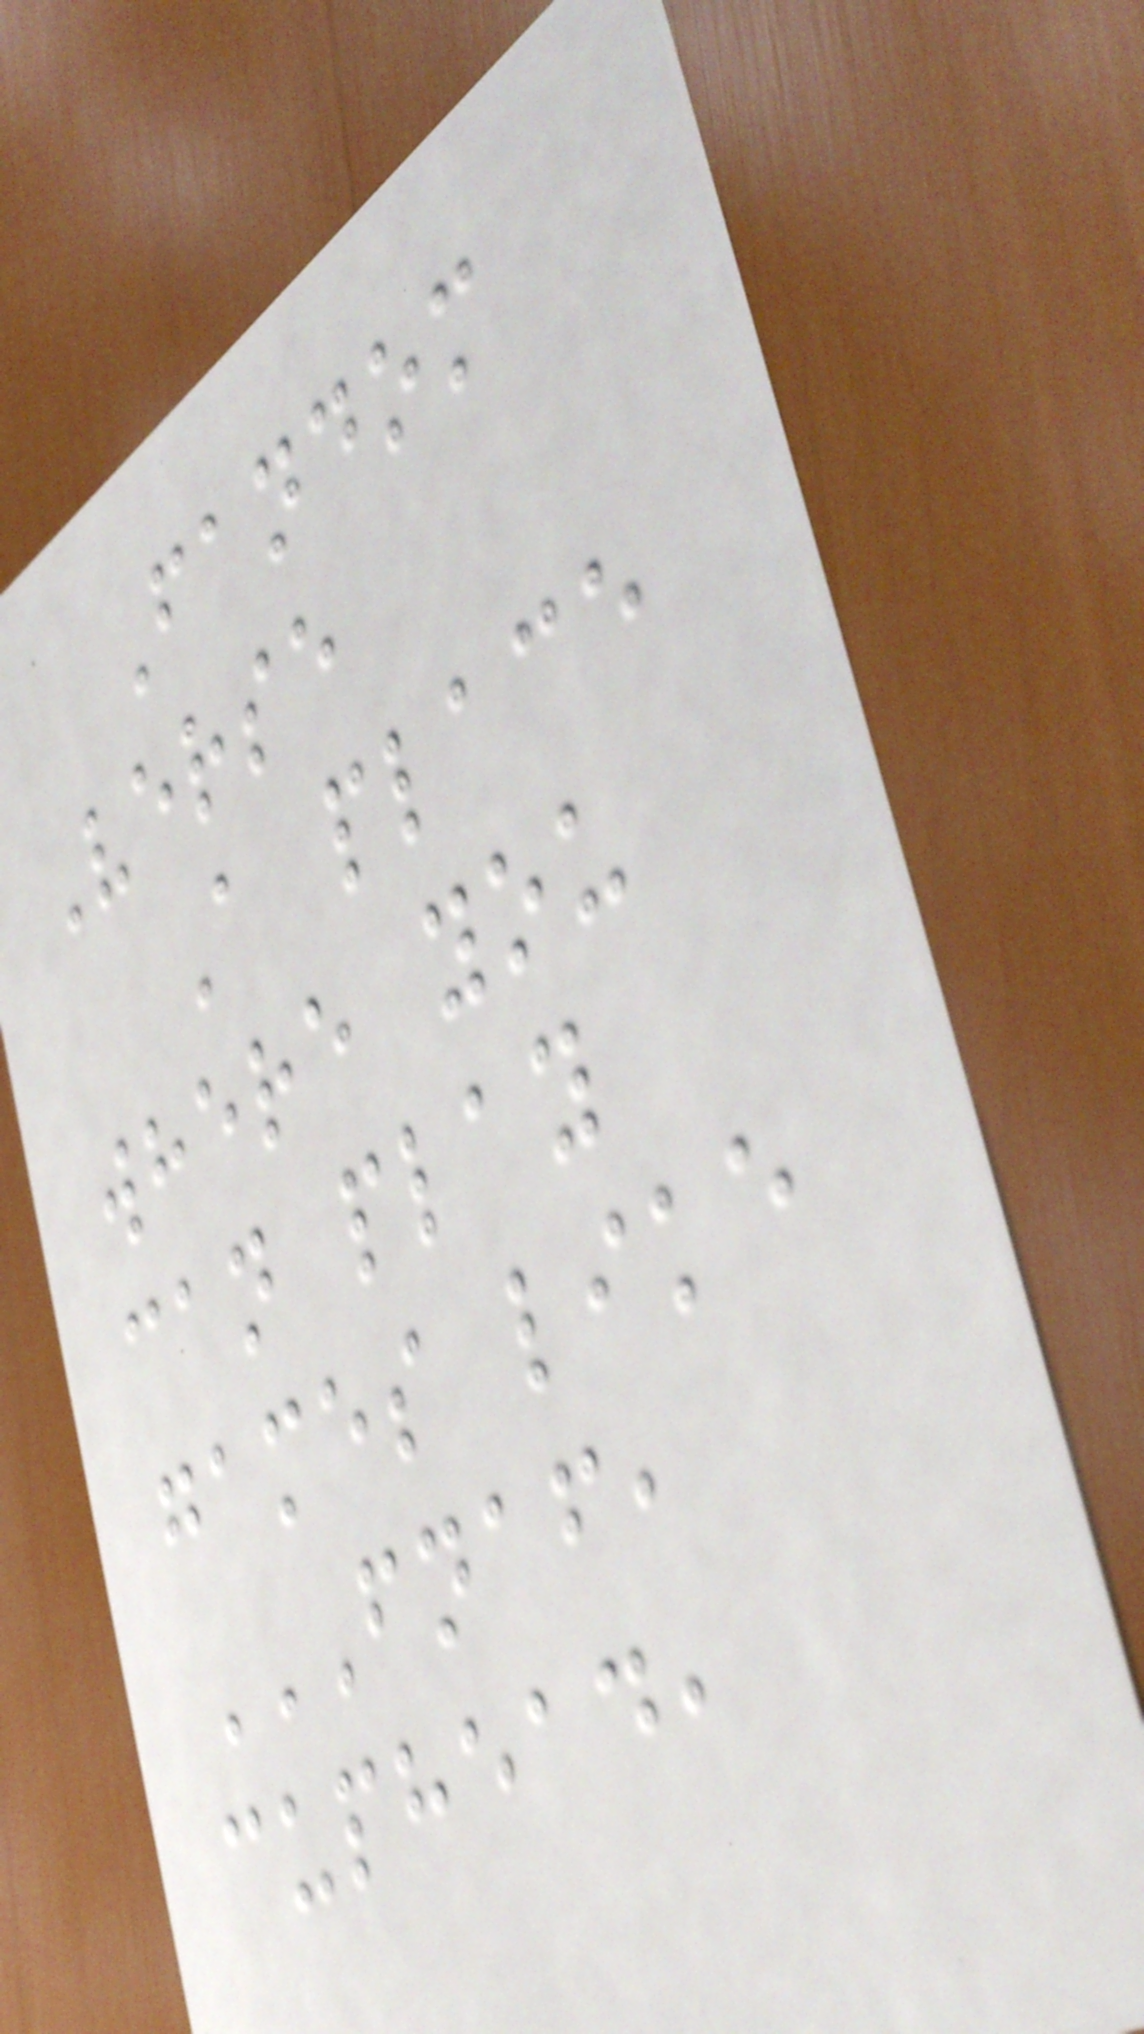Fandom
Verse
A place
where you
can play
games like
FNAF,
CUPHEAD,
